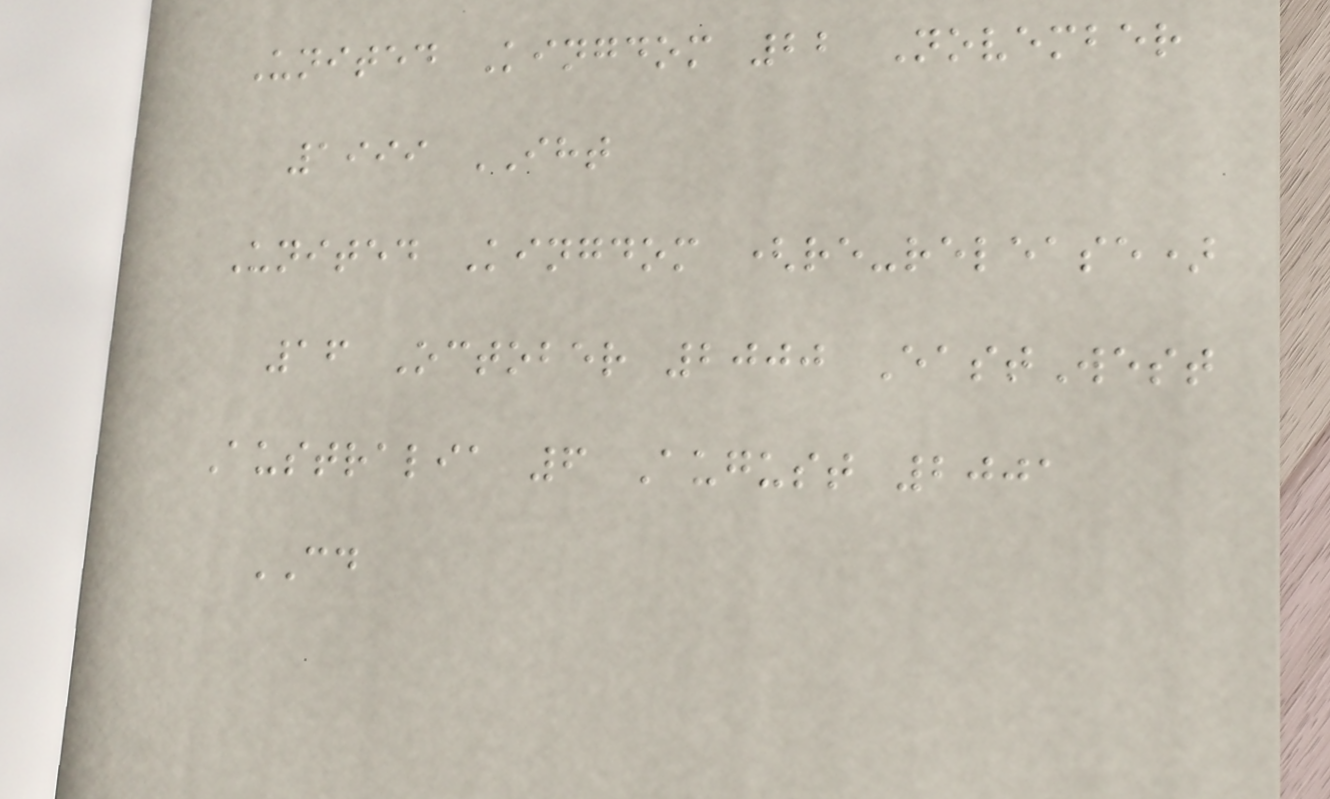United Kingdom 22 November
1999 IHT
United Kingdom (re-release)
16 October 2000 EastWest
Australia 6 August 2001
CD
